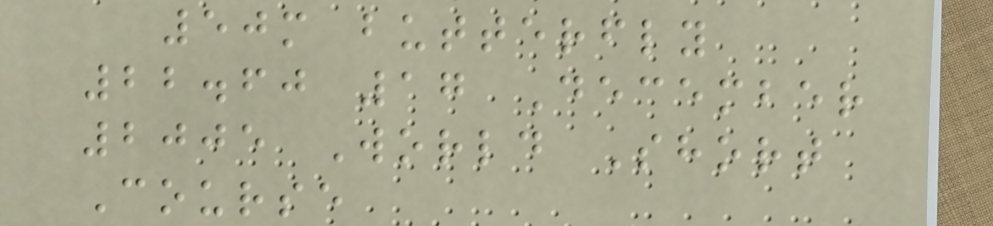50m butterfly
22.60 17 December
2005 World Short
Course
